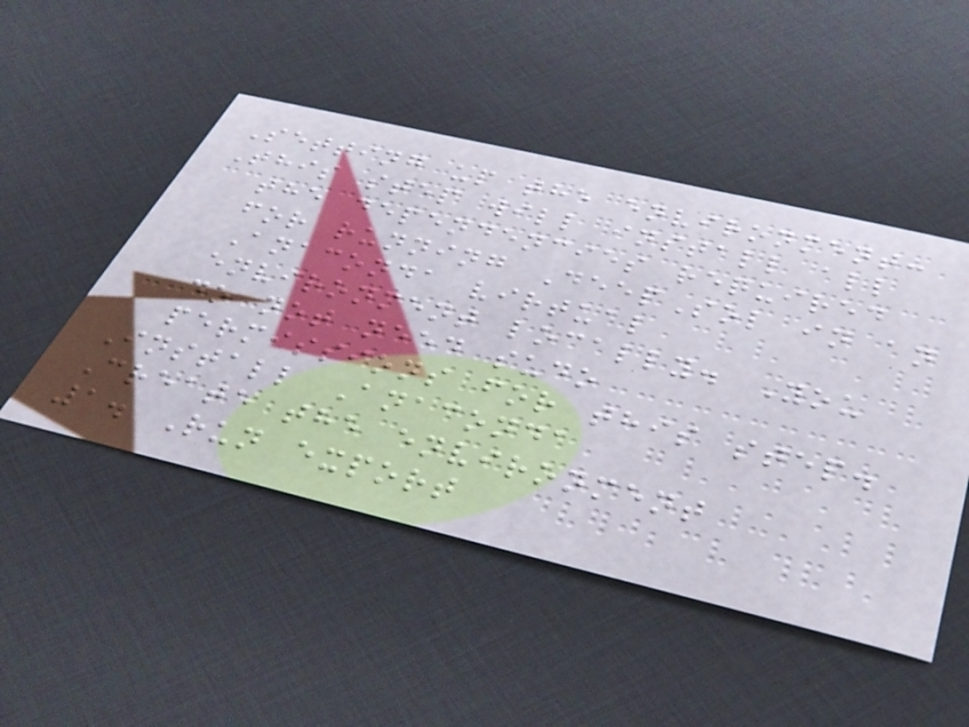Setting up the environment:
This step will install all
the dependencies required
for running DeepSol in an
Anaconda virtual
environment locally. You
do not need sudo
permissions for this step.
Install Anaconda
Create the environment
1. Run export
